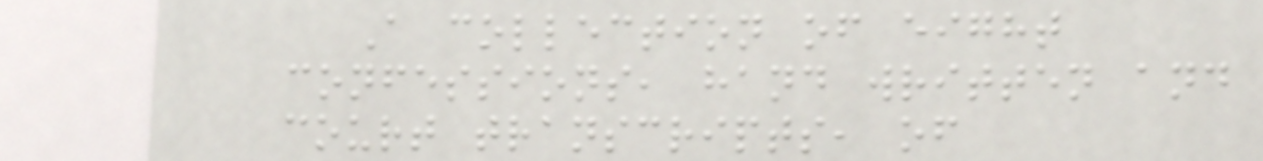A collection of eight
confessions, hand written and
court transcripts, of
